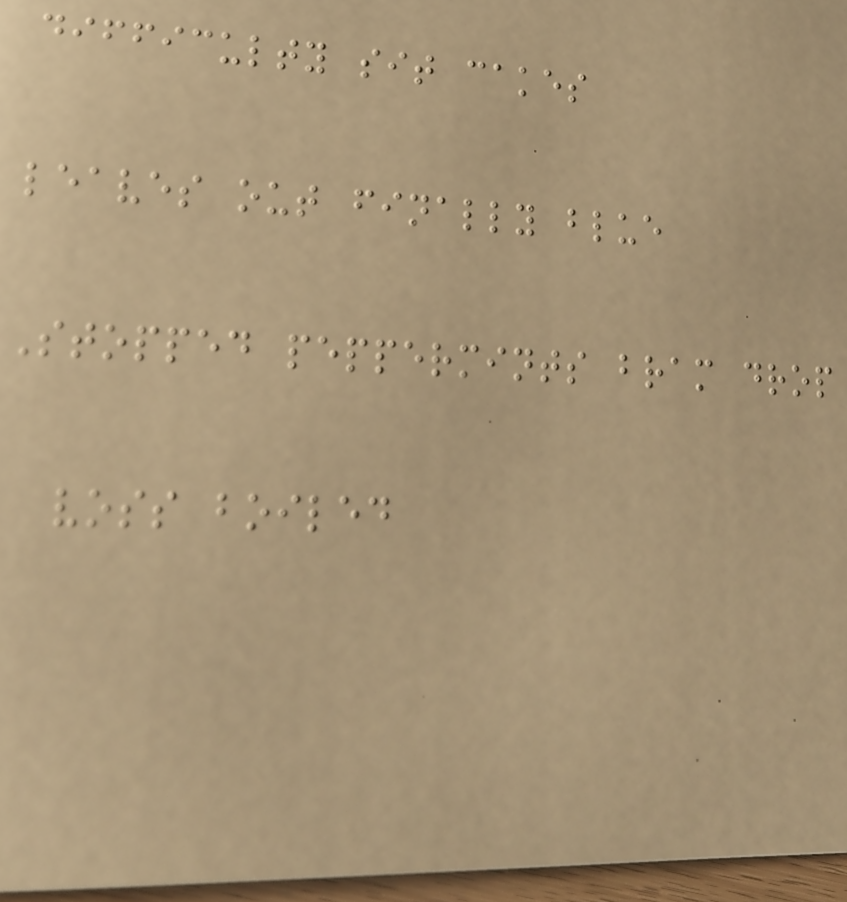difficulty sit cakes
leaves out finally blue
Stopped peppermints bram drop
voss boiled
